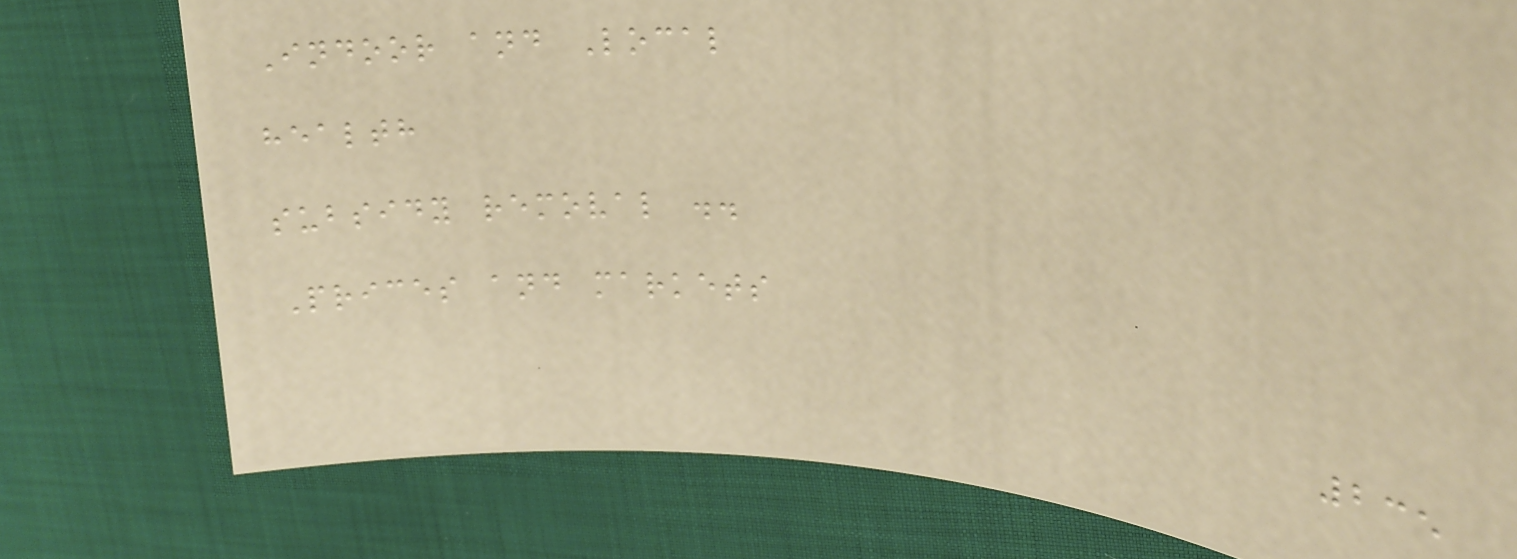Indoor and Local
health
subsidy removal ..
Prices and markets
235
